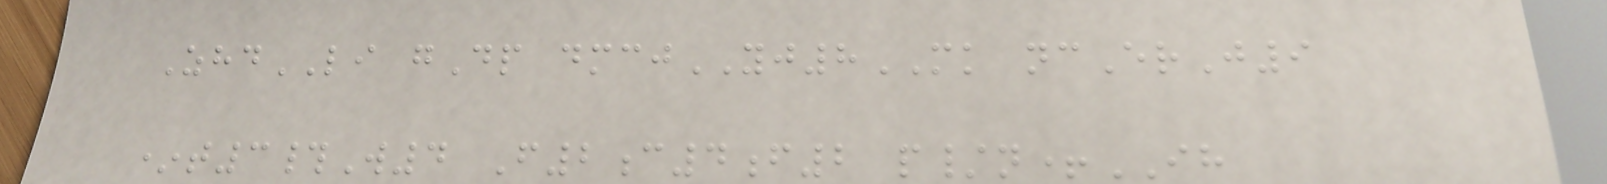ZhdLI gDp dmcjYJ8MK ncErJ9
*t3#W4 F2c4f2 p/n+IH
